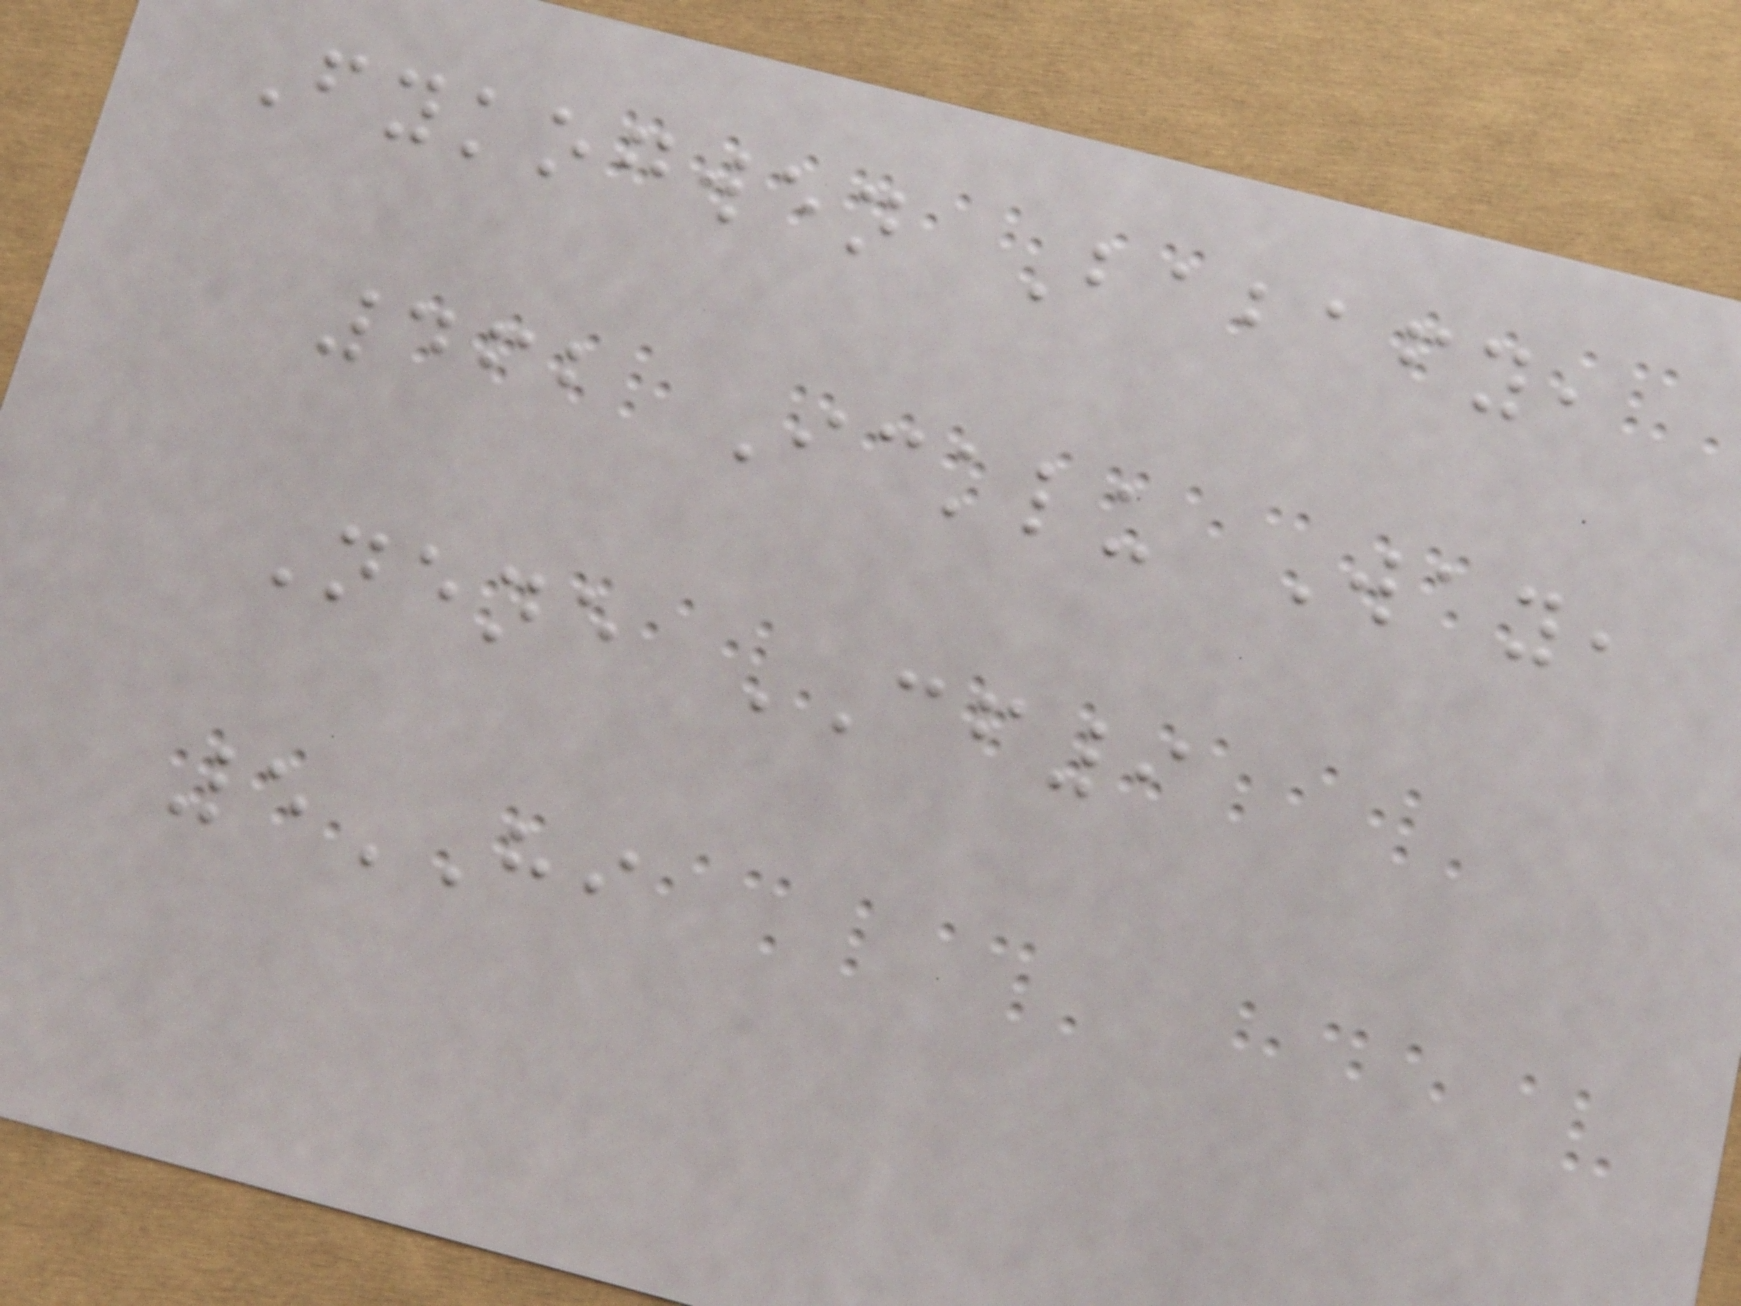Fykogwen Babafy,
462 Icklu Way,
Nene CF9
5HI
